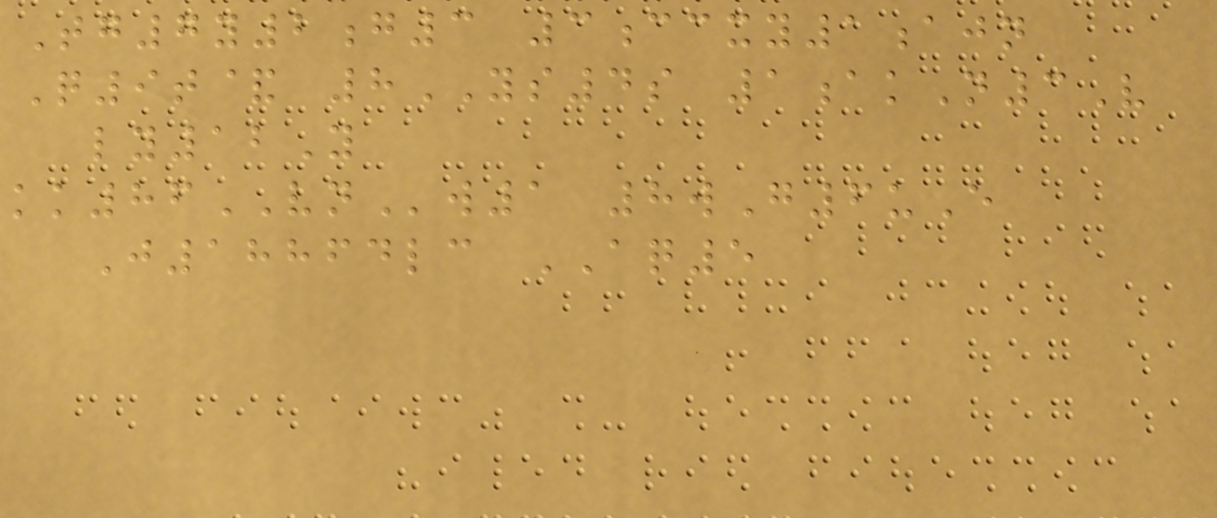Tg7y2g3 3ccxy1ajn
Q9t& 8YS4s 1akN3V
ly12Y
kk86VNw1 8wG6uE
J18864lc AQ5
